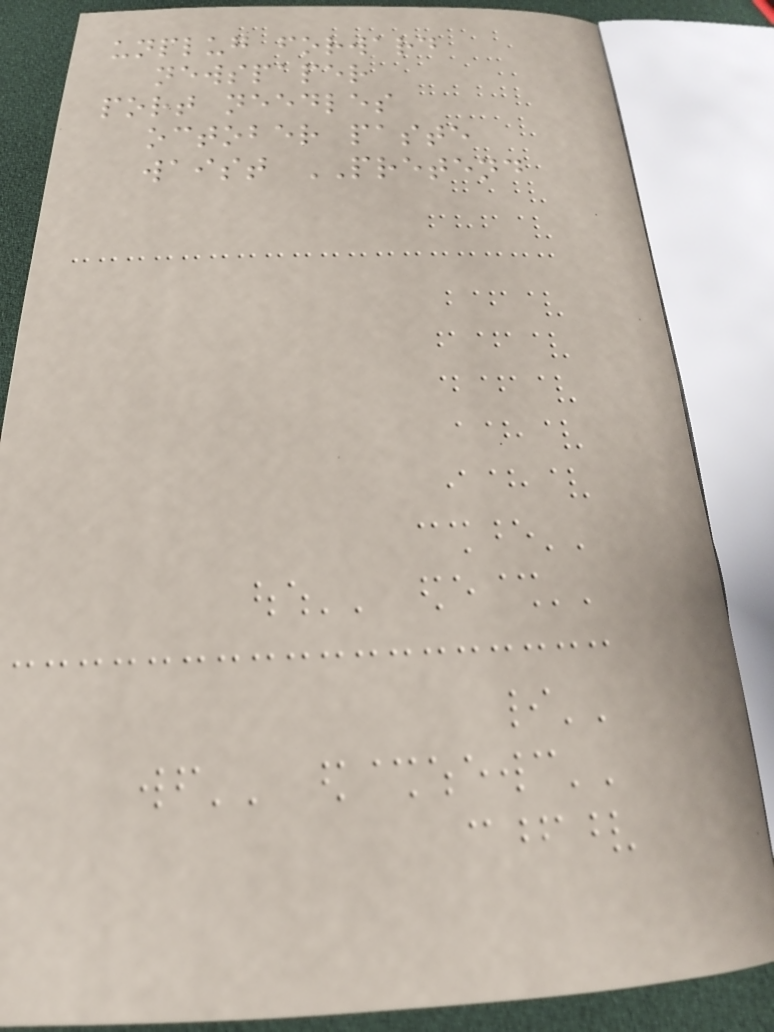unplug forward
newspaper
port needles
october paste
waist PRETEND
